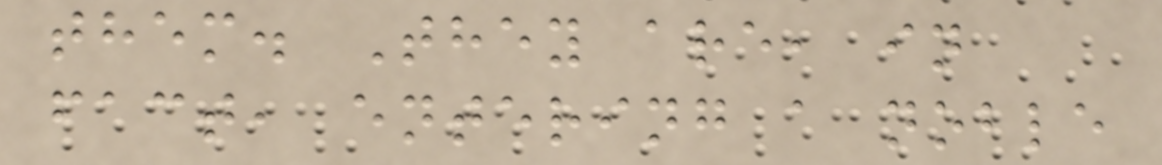them. They are, in
fact, entering a noble
